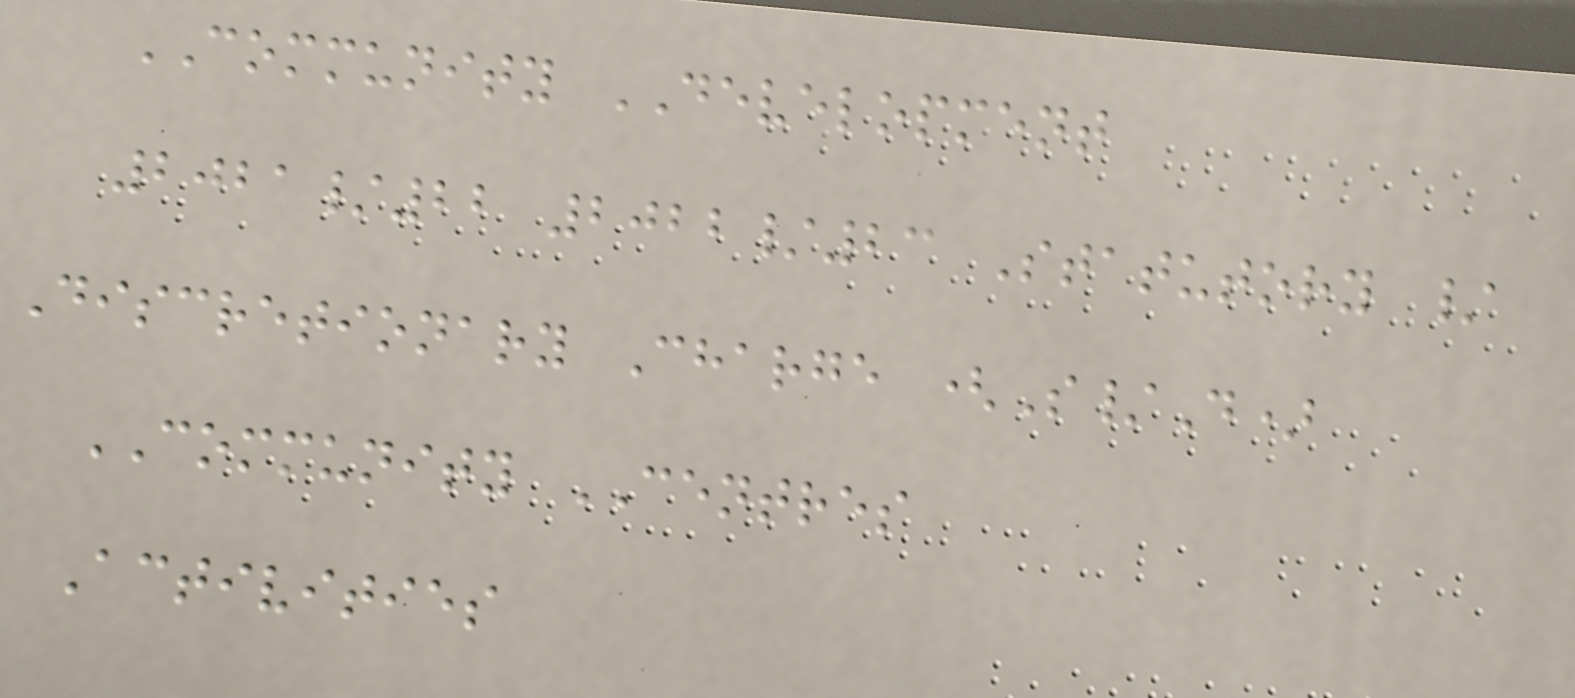COMMUNITY DEVELOPMENT
2021/22 2022/23 Statutory /
Discretionary Charge (S/D)
COMMUNITY CENTRES
Activities
